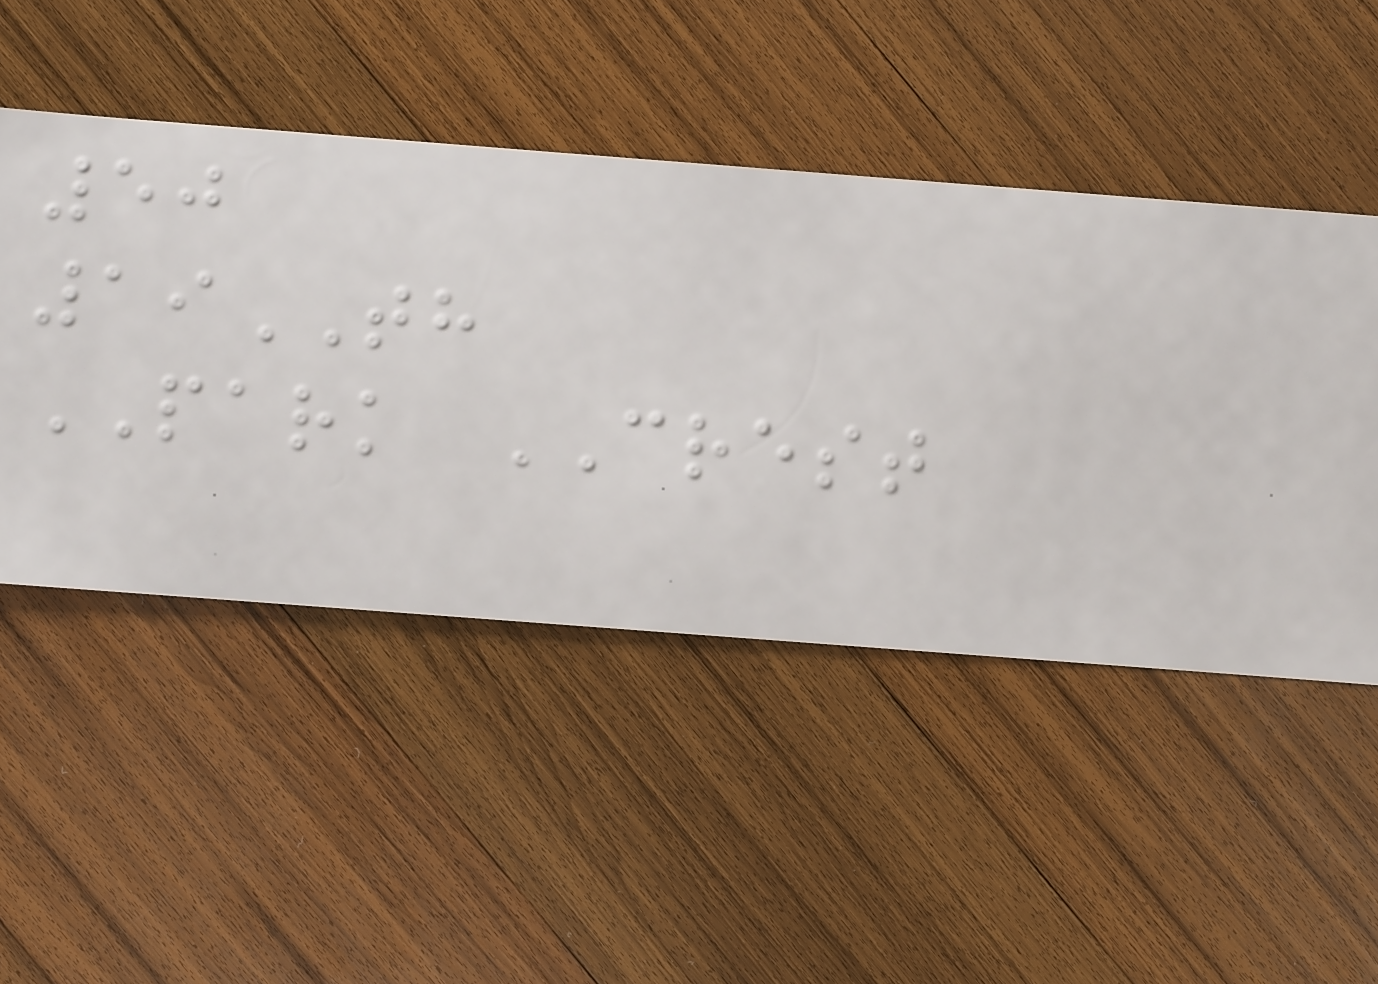50
19TH
PARK CREST
